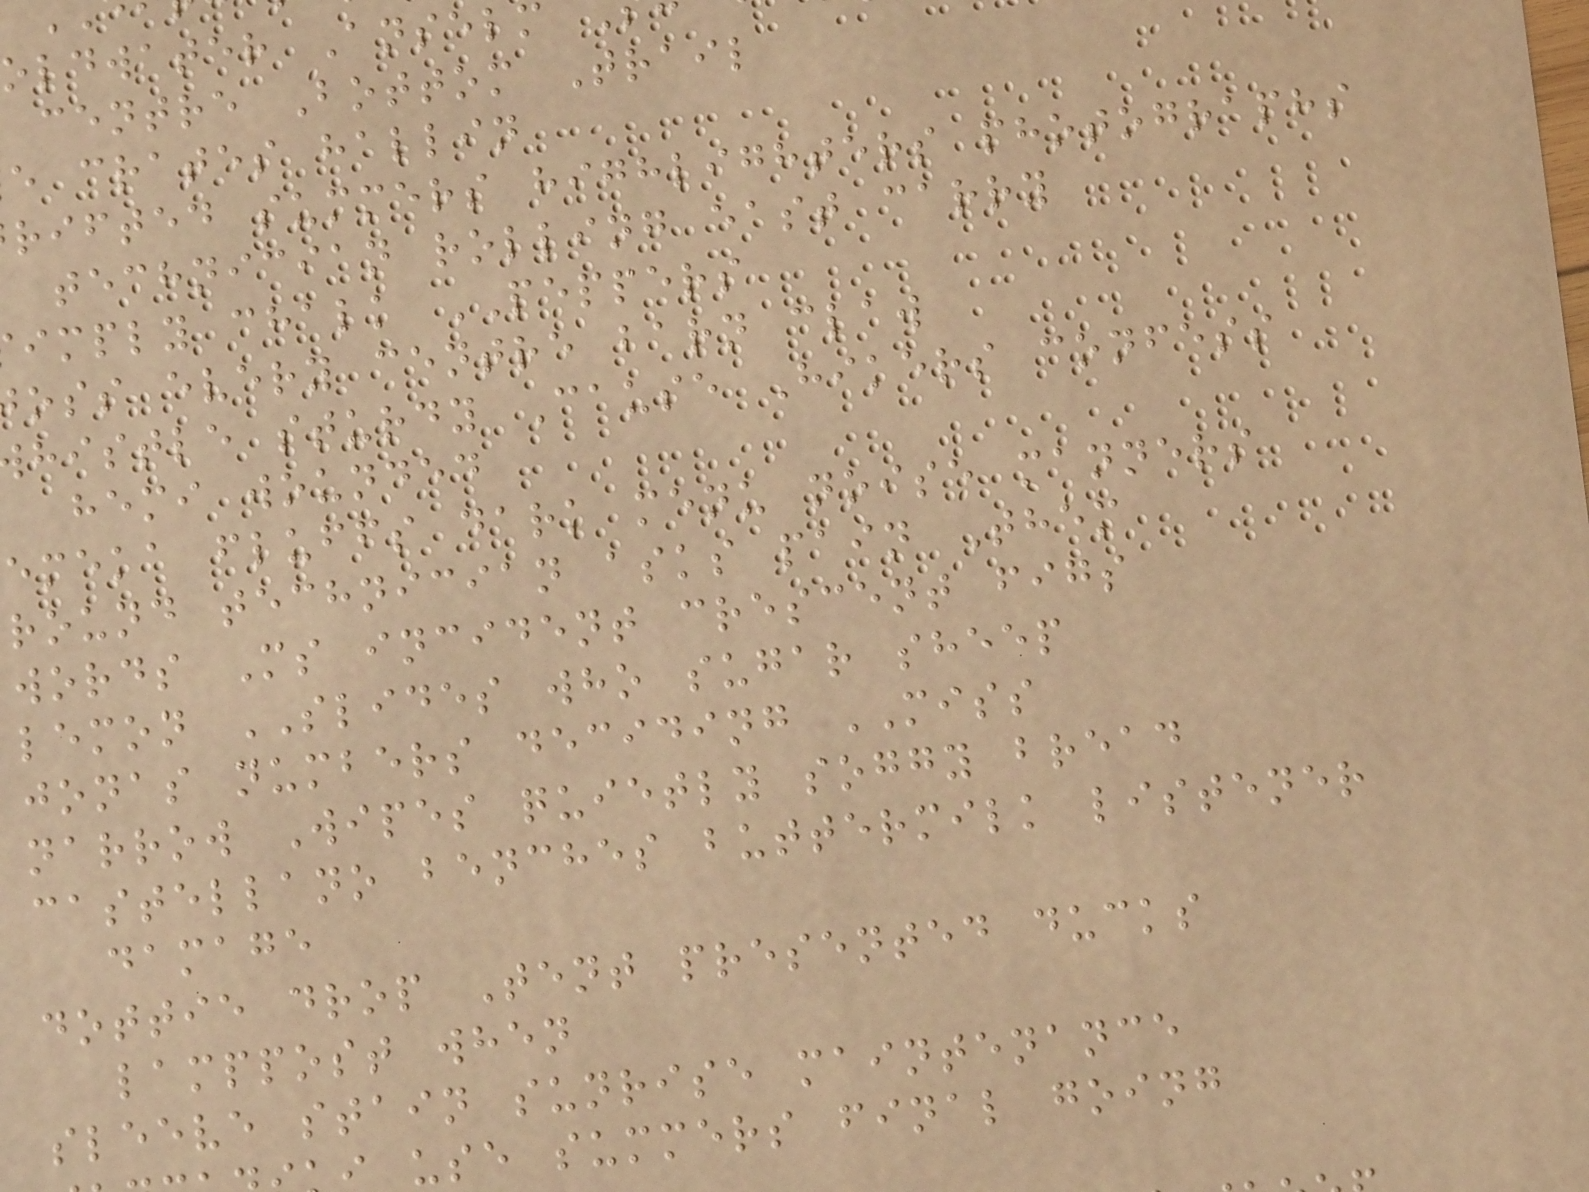oldwater Anselm
centre Bottom Trail
e crates hallin
rifted summers highlighters photographs
technician rolling east carry
imply chalk PEPPERS
oss every centre barn claw
histle sturdy Cause Hikers confess
hemi wounded
emeka fluffs dark menu noise manners
round technician asks pain Them
words Ms incident crescent figs
lemon SLIDES who sugar sheep
jonas numbers deciding MISS
narrow Wipes quietly soggy bread
castellano benches buttermilk listener
damage
dottie drop Tent presented ducks
lamppost when
sleeve stain sunrise maintenance
use summers final going
